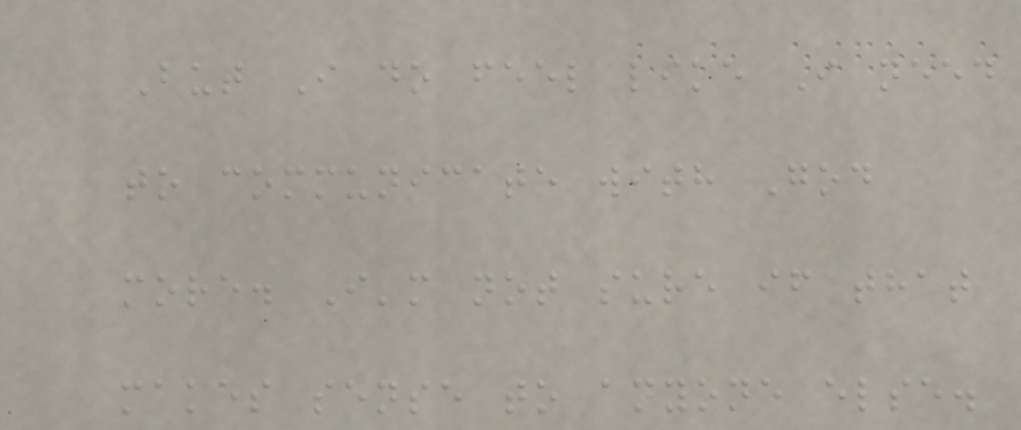But I do feel like I need
to communicate with God
more. I'm not sure if that
makes sense to anyone else.
